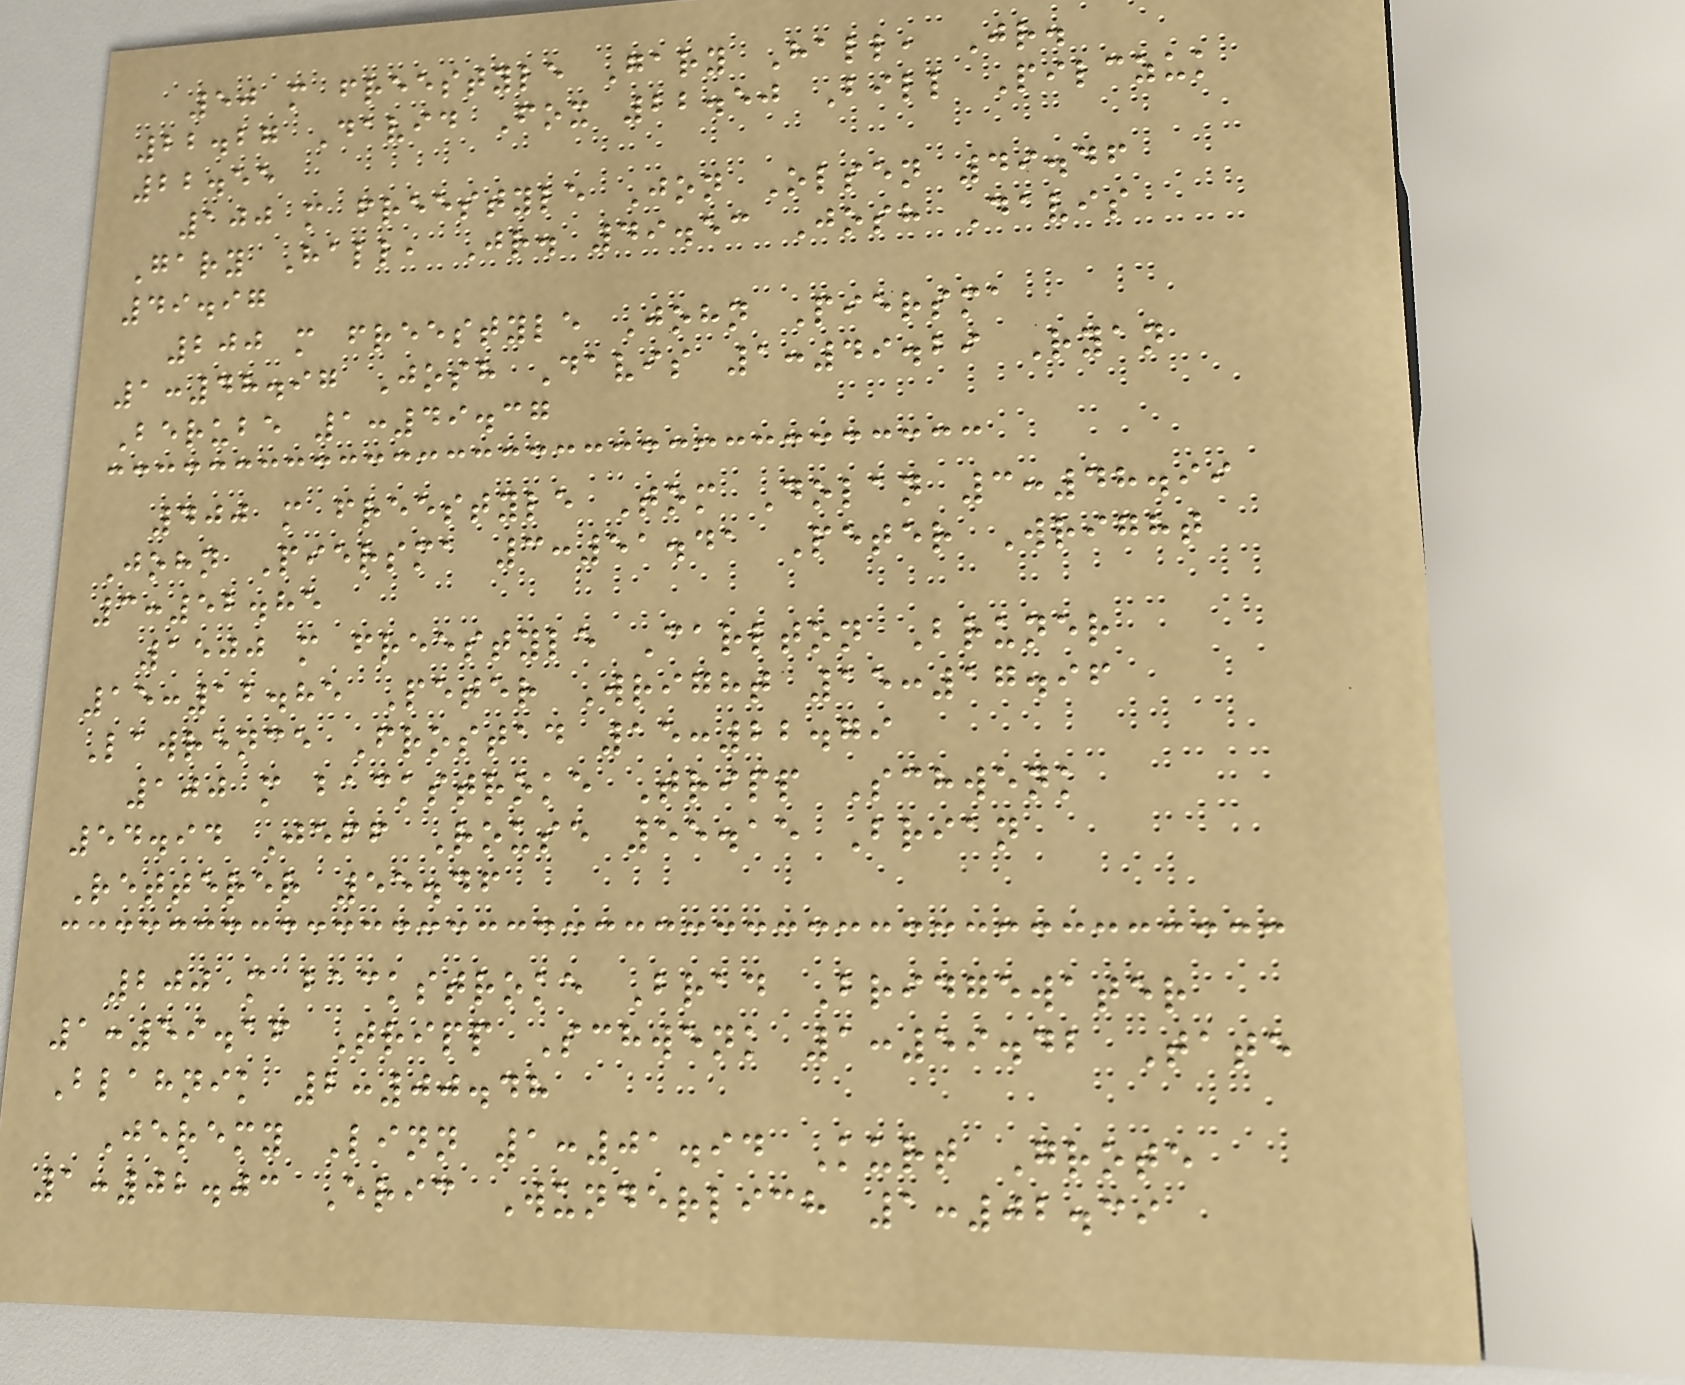50 m freestyle Gary Hall, Jr.
22.27 David Fox 22.50 Bill Pilczuk
22.55
100 m freestyle Jon Olsen 49.46
Gary Hall, Jr. 49.53 Josh Davis
49.97
200 m freestyle John Piersma
1:48.97 Josh Davis 1:49.29 Ryan
Berube 1:49.37
400 m freestyle Tom Dolan 3:48.99
John Piersma 3:51.41 Peter Wright
3:52.85
1500 m freestyle Carlton Bruner
15:12.85 Peter Wright 15:17.96
Lawrence Frostad 15:22.79
100 m backstroke Tripp Schwenk
54.94 Jeff Rouse 55.15 Brian
Retterer 55.46
200 m backstroke Brad Bridgewater
1:59.16 Tripp Schwenk 1:59.42 Tate
Blahnik 2:00.48
Jeremy Linn 1:01.94 Kurt Grote
1:02.03 Eric Wunderlich 1:02.39
